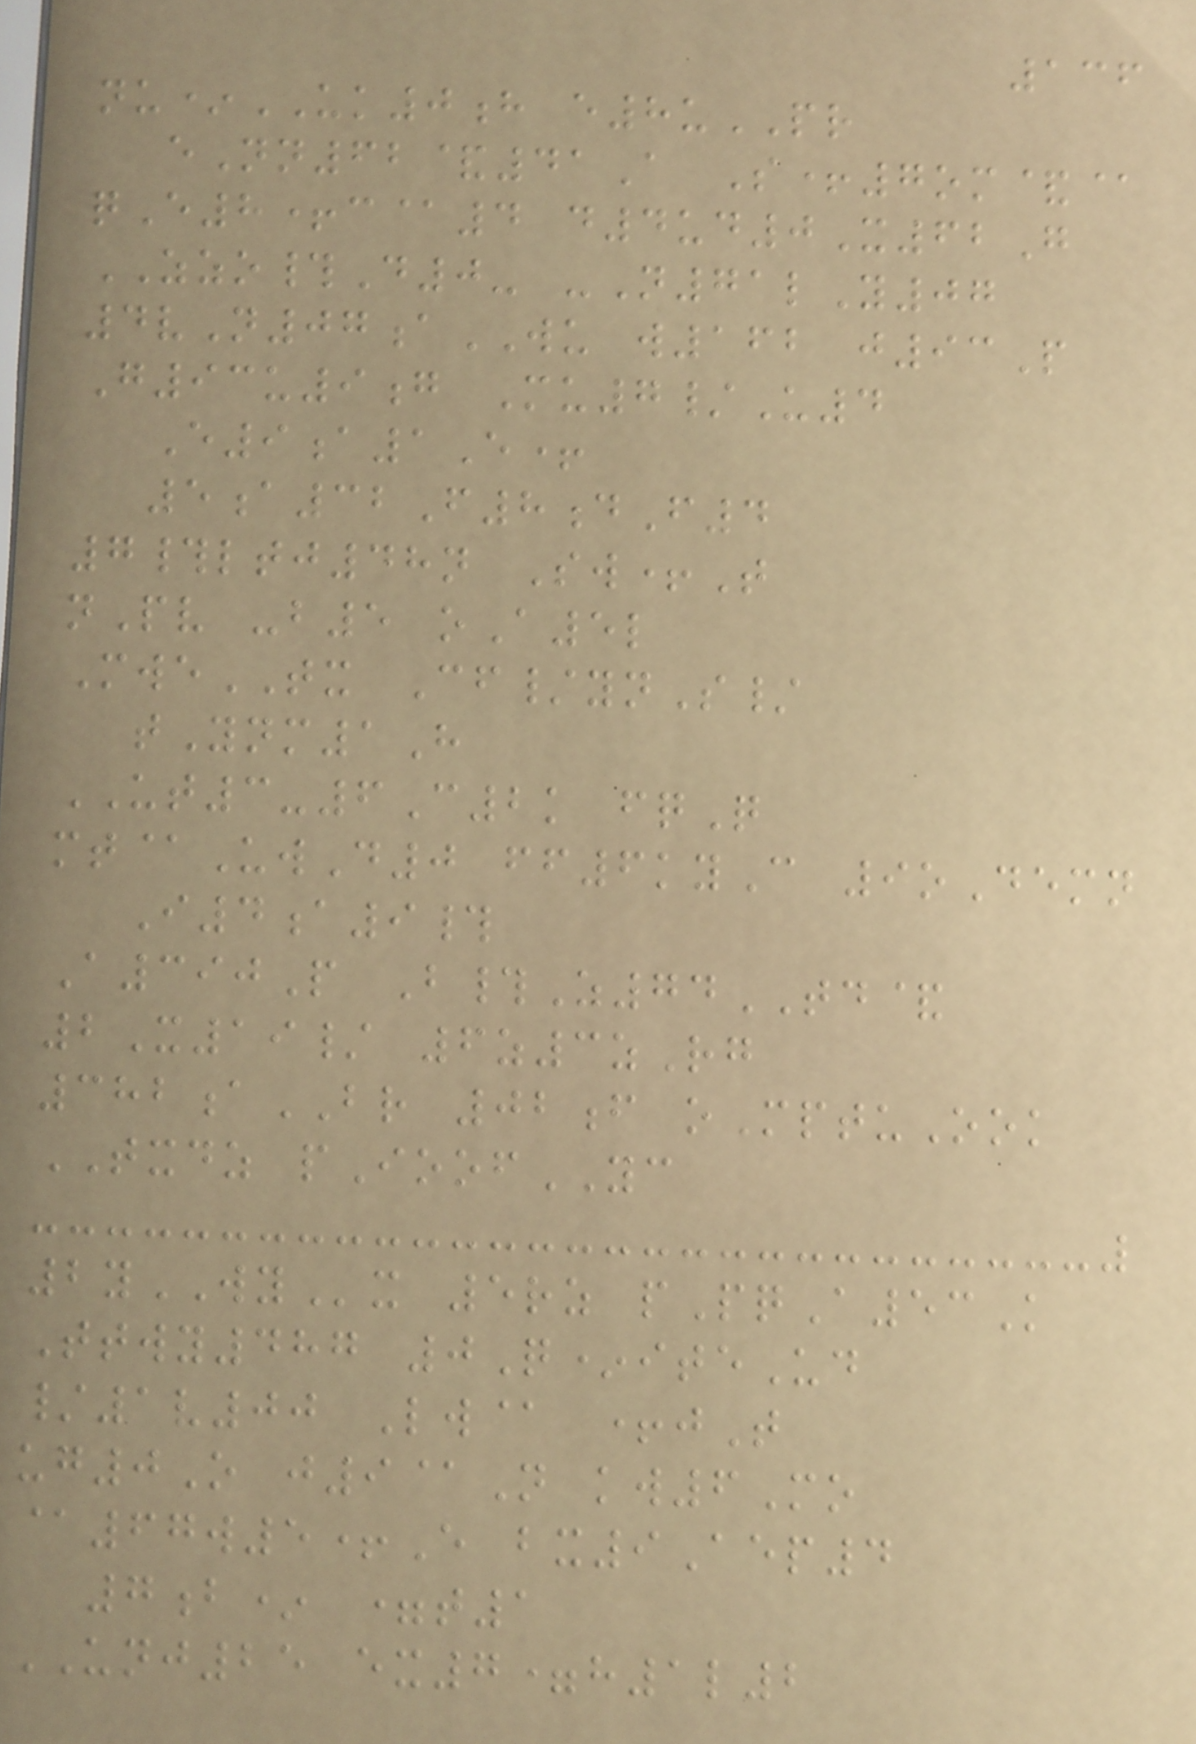136
nu*UK0h e8uPR
eNn62&41A S+7om&@
qE8+c@4 d4ud0X62G
ZZO#D0- -N71lY07
4vN07aWU w162 j93P
G93u9g Mu7/U4
E9a1E+
5a32F8dF4
7#ltj48n Sw+T
nPv -b5 oA5l
MweTX Cf/ynS/
tYnm1H
UT3-6C2k fqQ
mt@UwD0 ff6kyC 9oDemn
I4a9#
A390P B#Z74TD&
2X19/ 6z3zRg
382aBR 02f oMptuOok
TXDZ pIoofYC
2yWYx 5rz pPqA53K
Ttwy487 0Q*iteUd
/1v00 Lw@ +jT
ug0O j9@N kw6Mo
@67w5+E bx9Aep4
7b* =t1
UNJ25 ex7=h1l2
